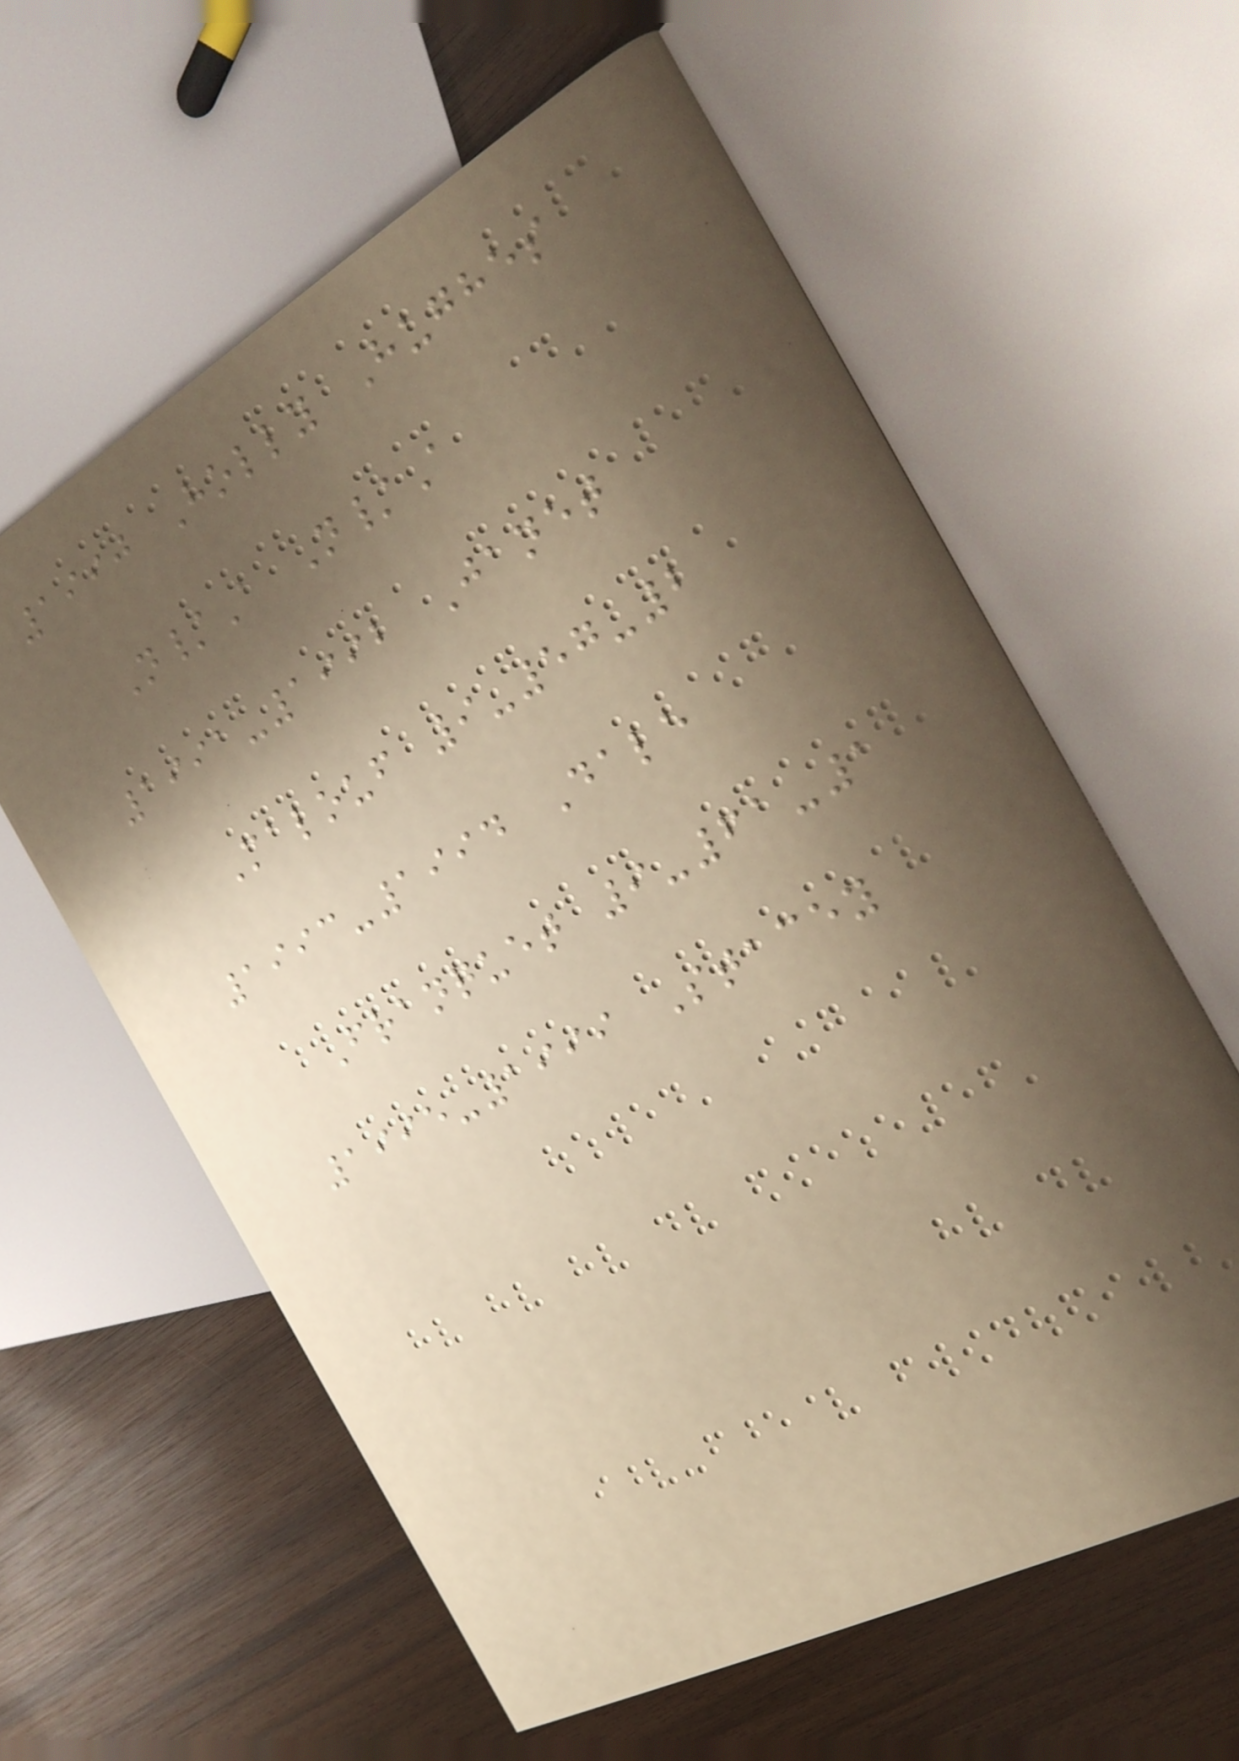1990 Holly Hughes
N/A N/A
1991-1992 Janet
Malouf 9-57-2
1993-1994 Dale
Franquet 9-61-1
1995-1999 Stacey
